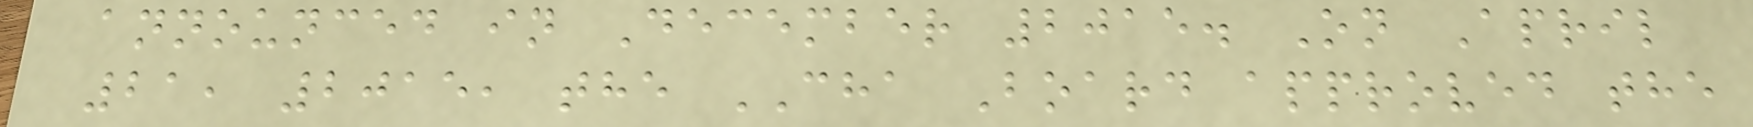announced in December 2015. On April
21, 2015, the CHA Board approved the
